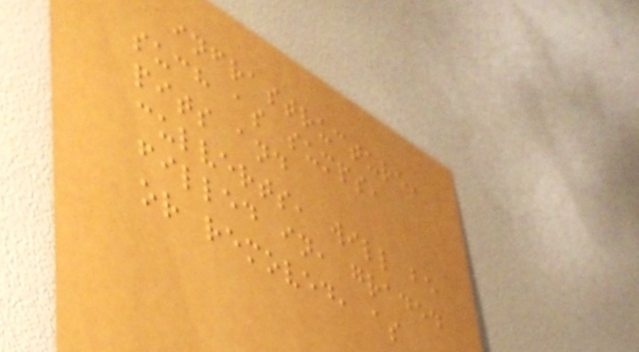infrastructure,
such as sumps,
pits and
culverts, will be
filled in, graded
or removed, as
